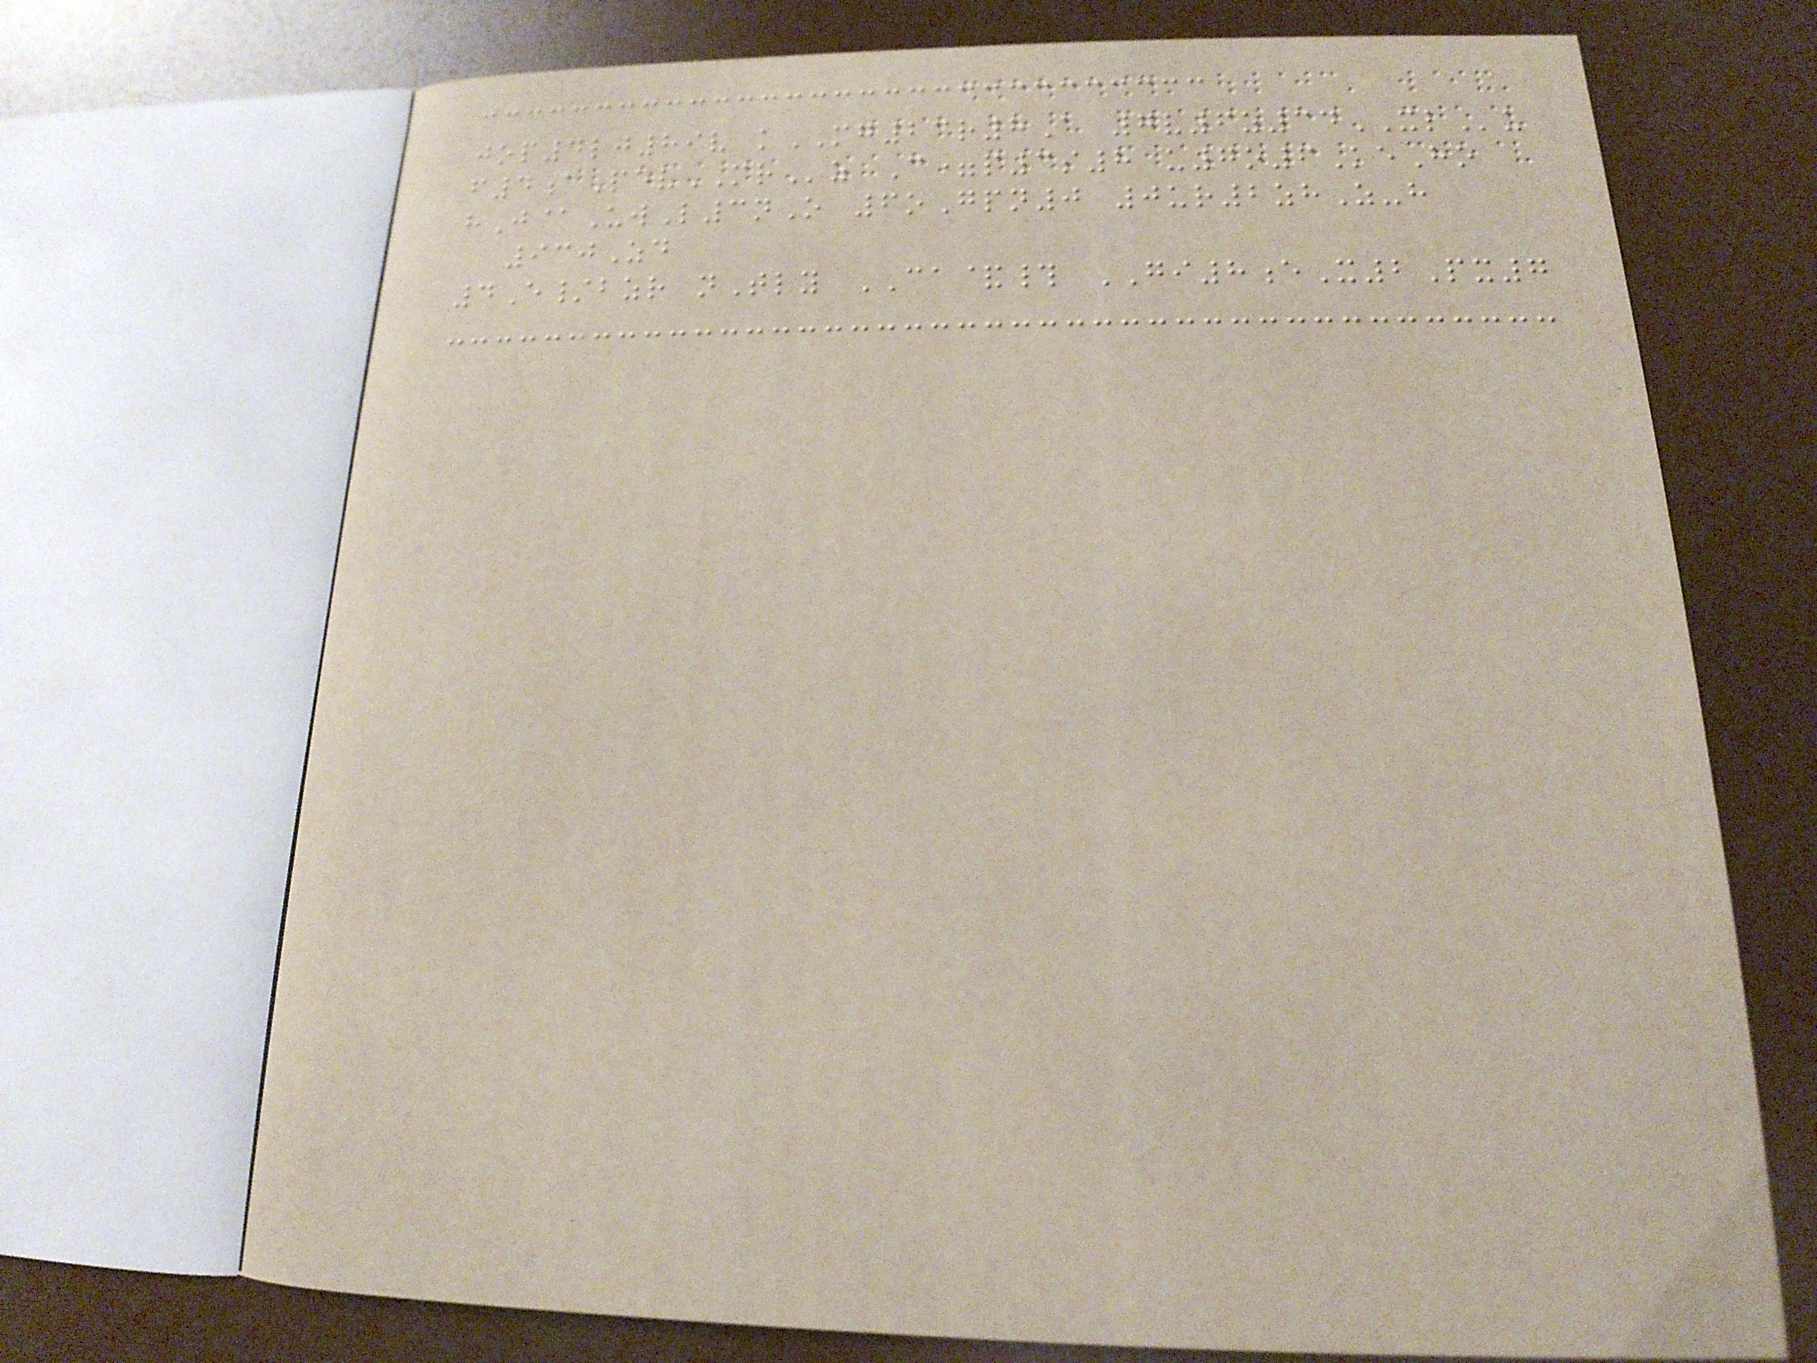jop4lj89v kMG23r8A 7v6z34XLu
f4aPevMRz C=p3s8 u7o6KeHo
hJ@UwL3nO 6oGpn0 0ur2zhZ-h
930Zd
4E/bzr nTly CA&# GI8eX2Px7
